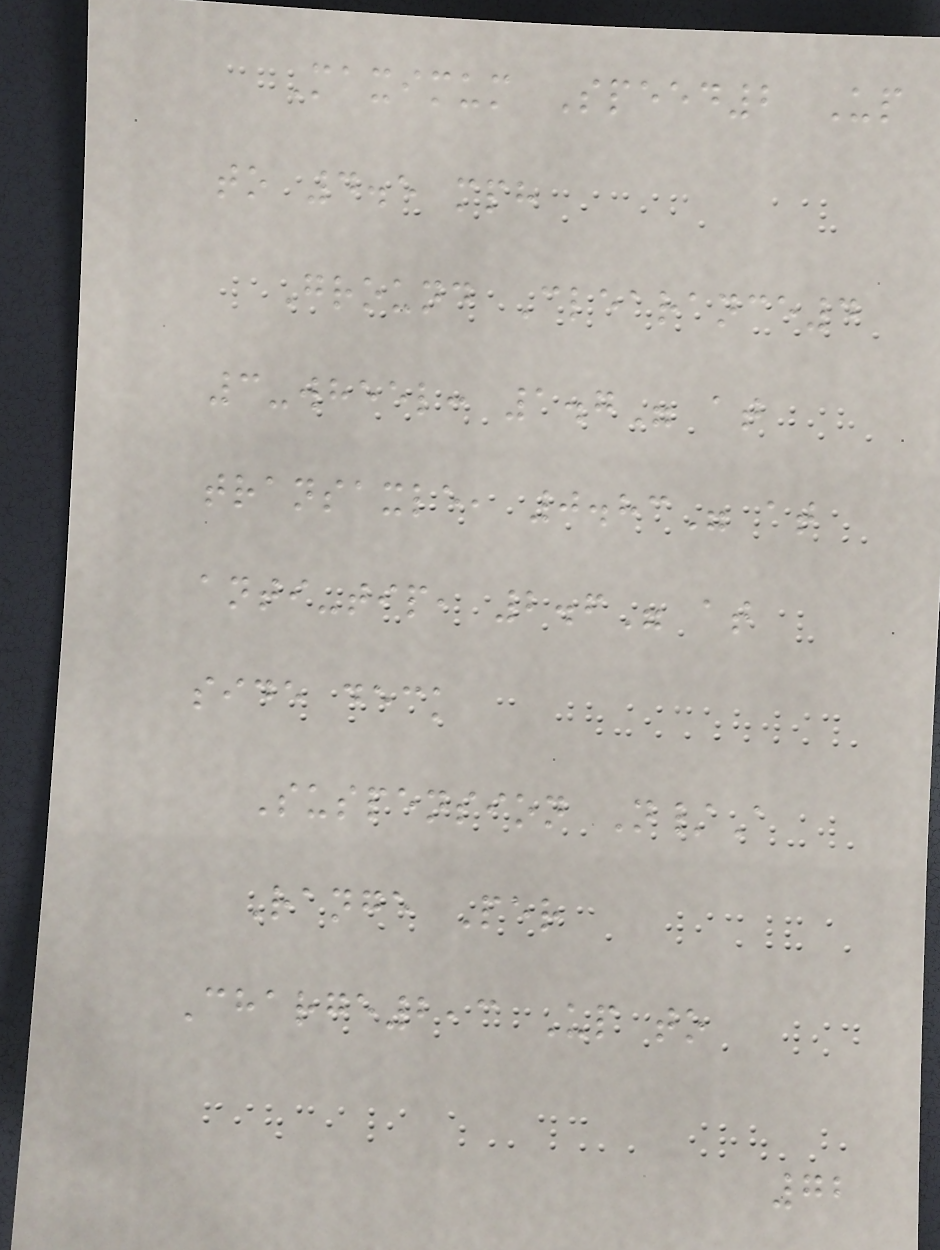Maximum Speed2 Up
to 4.5 mph
Ground Clearance4
3-wheel: 1.7" at
transaxle, 0.83" at
anti-tip, 2.6" at
side deck
Suspension N/A
Range Per
Charge2,3 Up to
72
